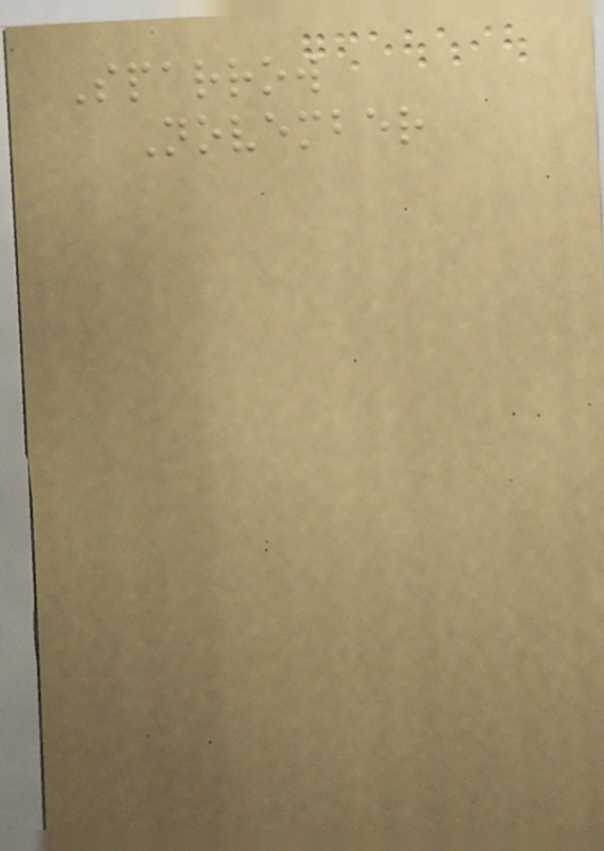Sparrow
November
